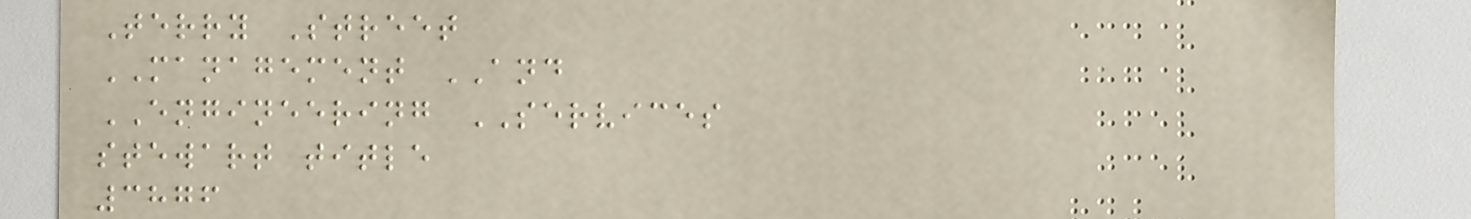Terry Street
MANAGEMENT AND
ENGINEERING SERVICES
stewart title
3876
